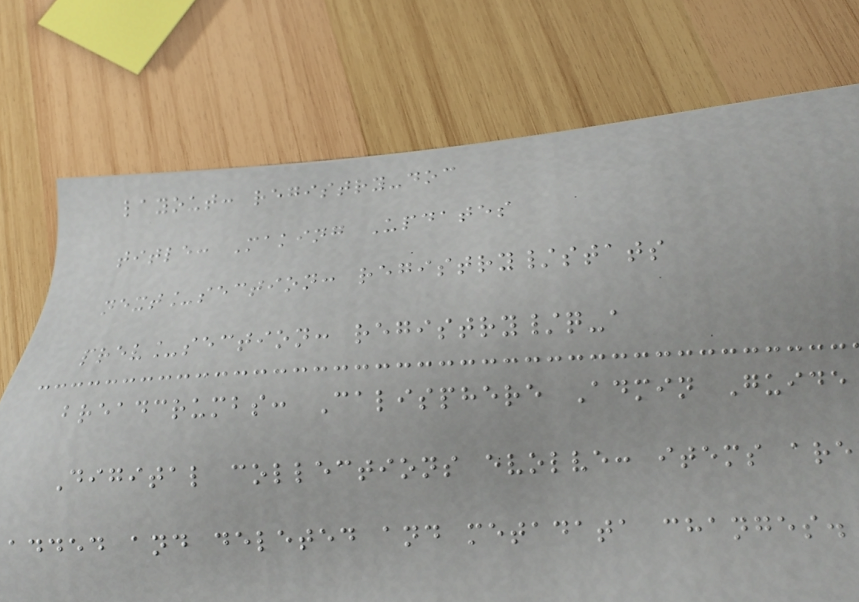layout: registry-doc
title: Making Updates
next_section: registry/stats
prev_section: registry/q-a
breadcrumbs: Calisphere Admin Guide
Digital collections evolve: items are
added and deleted and metadata changes.
